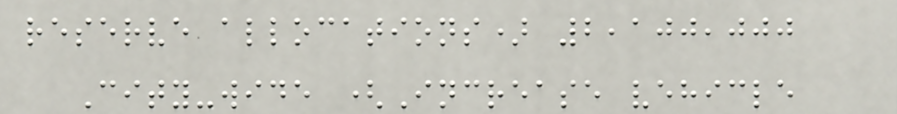reserve allocations) 2,100,000
City-wide (Increase vehicle
